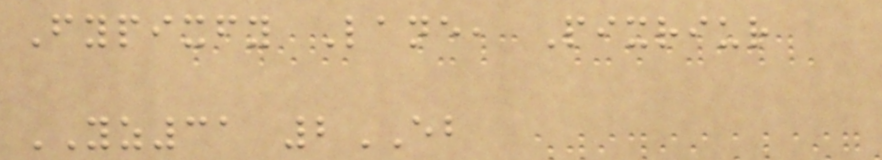Fypixfy Lane, Pixriur
YZ31 2EB
